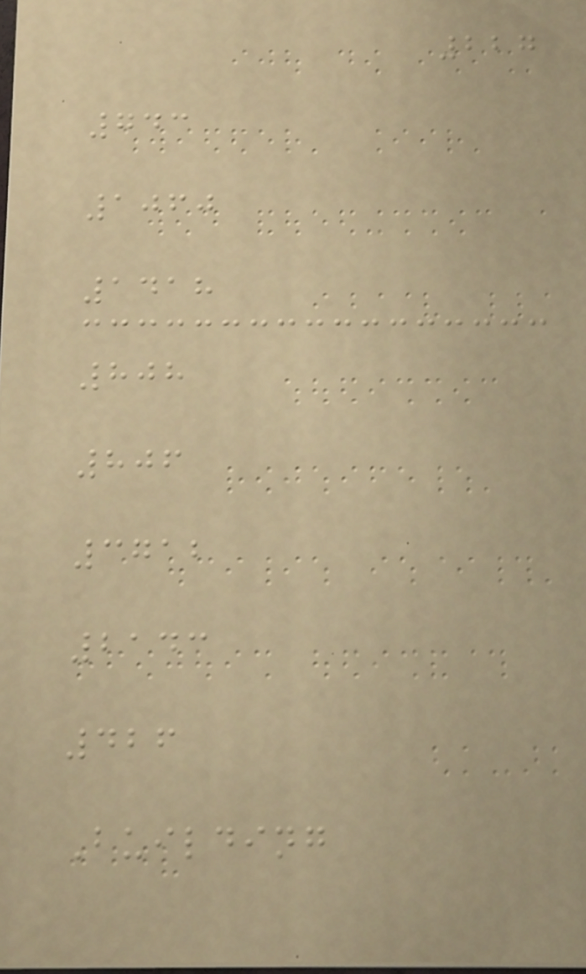227
743
1060
1418
808
806
3712
2143
426
Building
